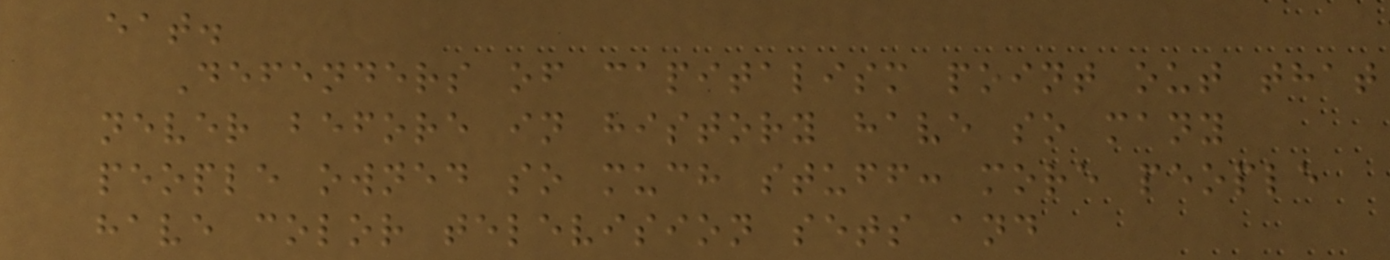eat.
Defenders of capitalism point out that
never before in history have so many
people owned so much stuff: more people
have color television sets and
